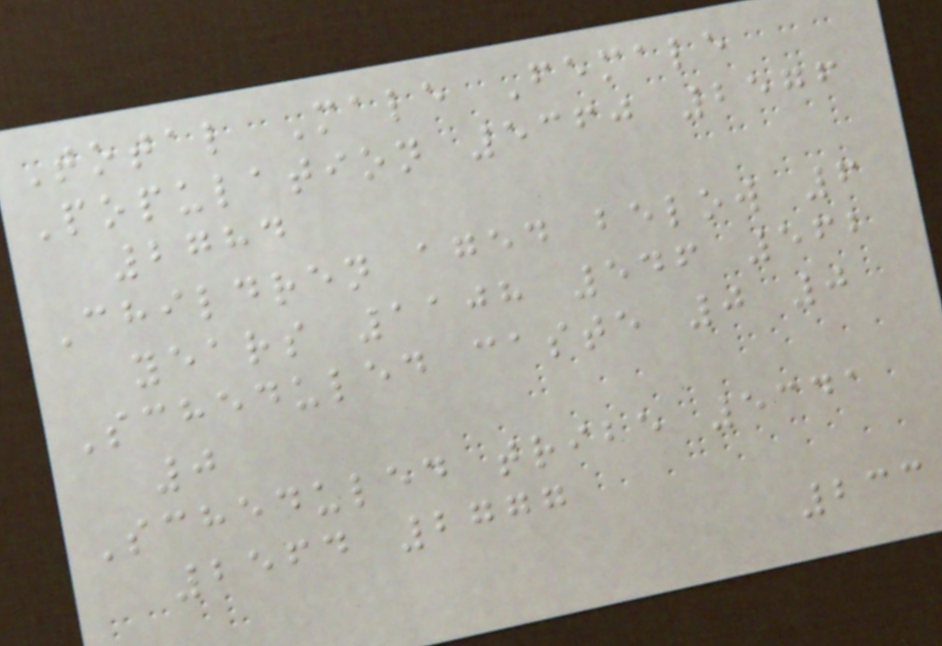Total Male Female
Population 5360 2576
2784
Children aged below 6
years 1108 546 562
Scheduled caste 0 0
0
Scheduled tribe 5341
2564 2777
233
